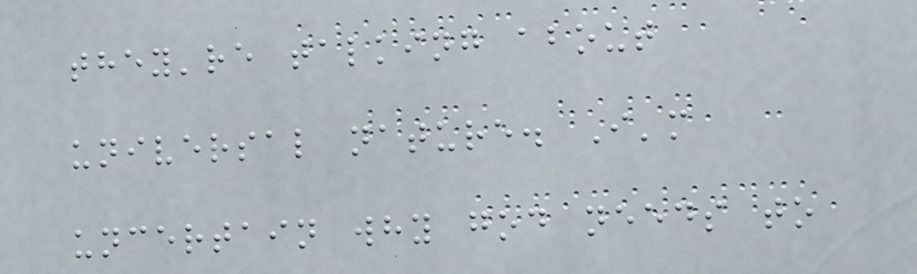they're talking about
universal nature. I'm
uncertain why god needs to
